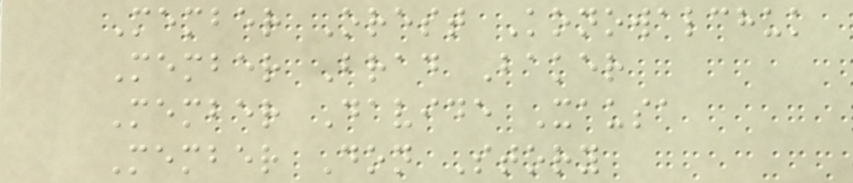Member Orest Konowalchuk
Member Brad Baker
Member Davide Xausa
Member Don Story
